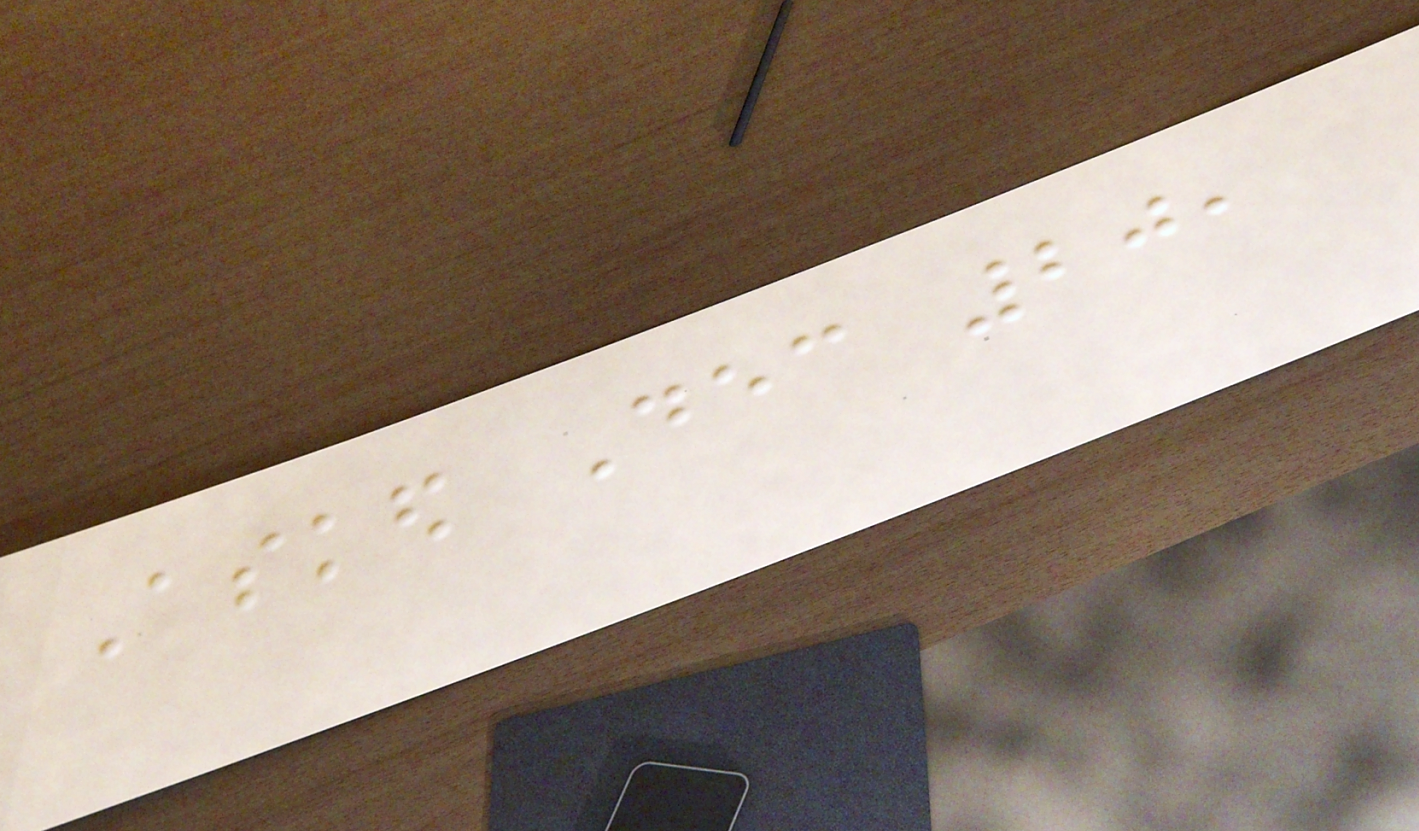Asked Dec 20,
